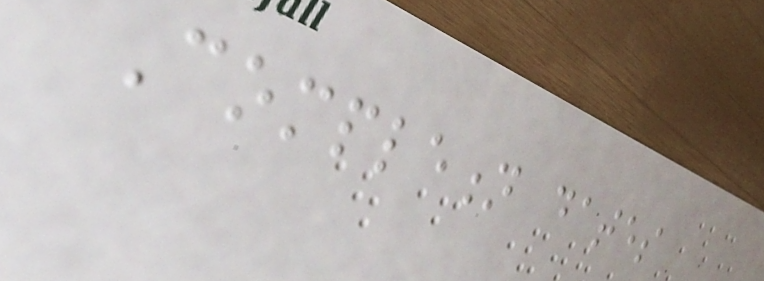Completion dates
